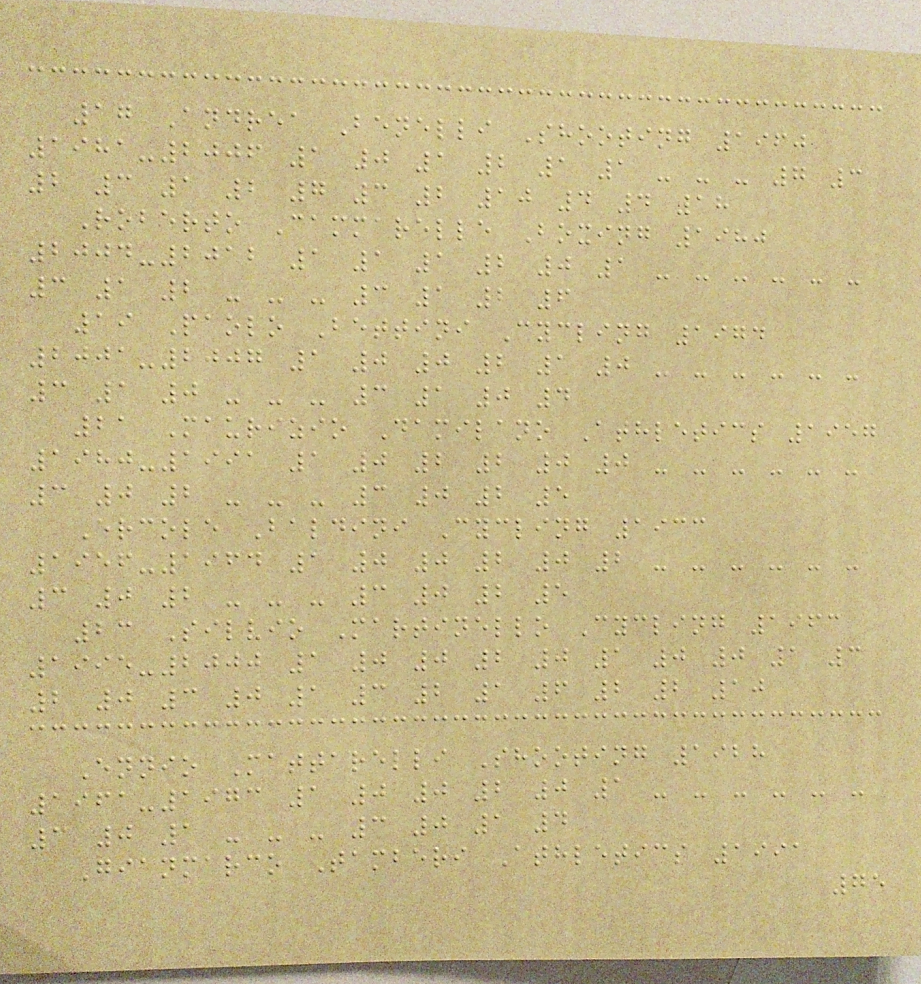17 Andrea Benelli Shooting 1960
1981-2006 1 0 1 2 1 1 - - - 7 3
2 3 1 2 7 3 2 10 4 4 18
Roberto Cammarelle Boxing 1980
2004-2012 1 1 1 2 0 1 - - - - - -
3 1 2 - - - 3 1 2 6
19 Paolo Bettini Cycling 1974
2001-2007 1 0 0 2 1 0 - - - - - -
3 1 0 - - - 3 1 0 4
21 Maurizio Damilano Athletics 1957
1980-1991 1 0 2 2 0 0 - - - - - -
3 0 2 - - - 3 0 2 5
Ercole Baldini Cycling 1933
1956-1964 1 0 0 2 0 2 - - - - - -
3 0 2 - - - 3 0 2 5
23 Silvio Martinello Cycling 1963
1995-2000 1 0 0 2 0 1 0 0 1 3
2 0 3 0 1 3 2 1 6 2 2 10
Ennio Mattarelli Shooting 1928
1961-1973 1 0 0 2 0 1 - - - - - -
3 0 1 - - - 3 0 1 4
Gianmarco Tamberi Athletics 1991
75
